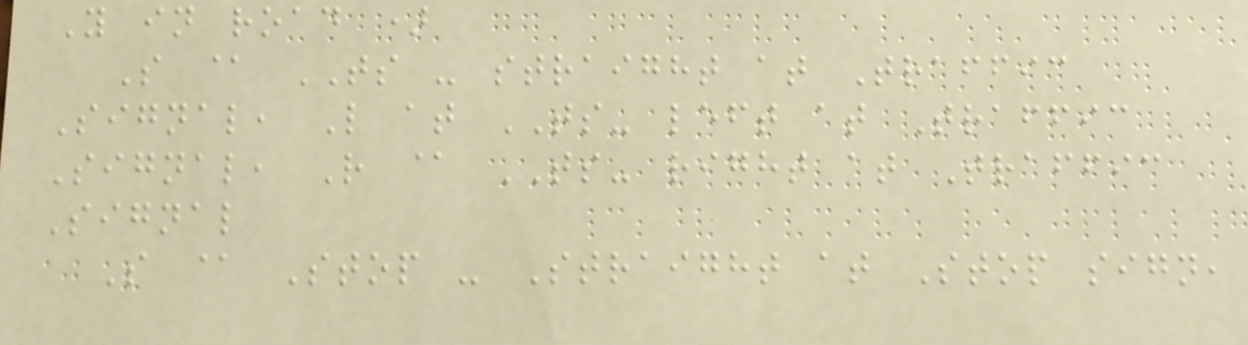Y in road )
S @ TS - straight at Traffic
Signal, L at TS- left at Traffic
Signal, R @ TS- right at Traffic
Signal
S @ Stop - Straight at Stop sign,
